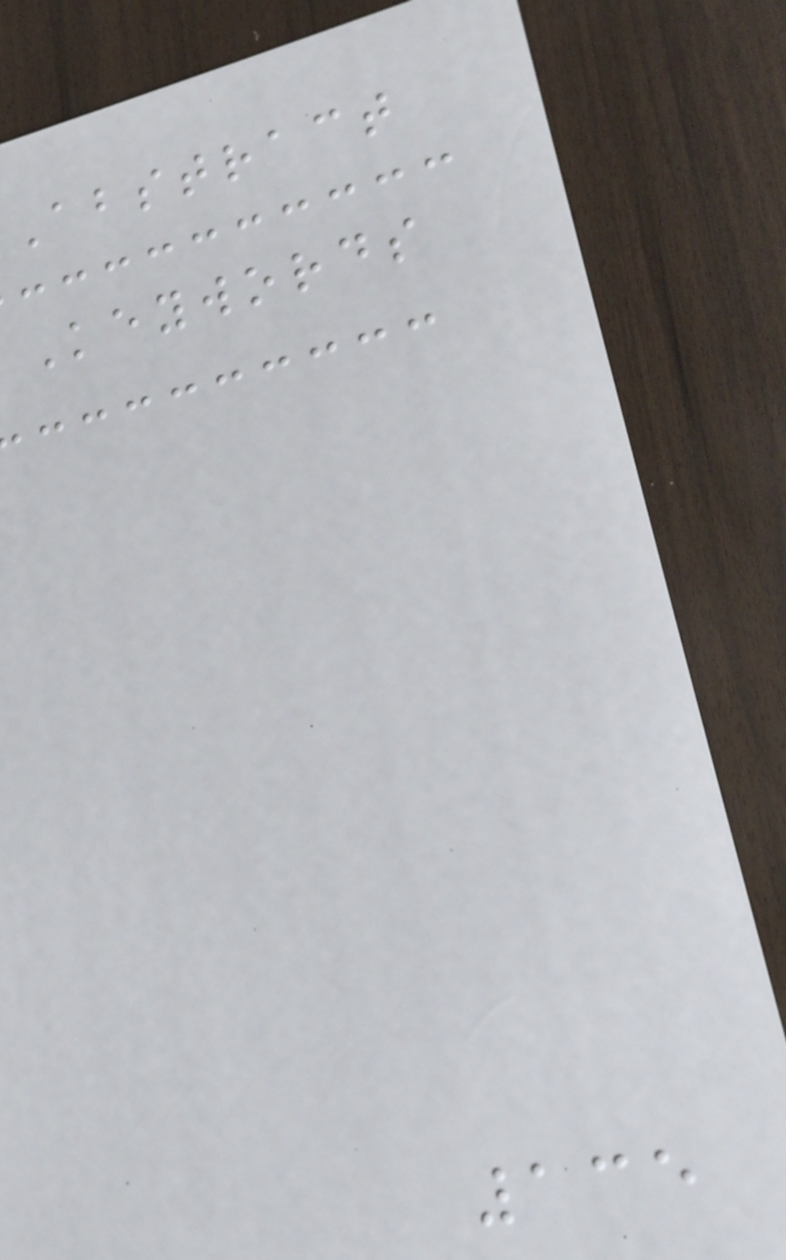Abstract
Keywords
135
